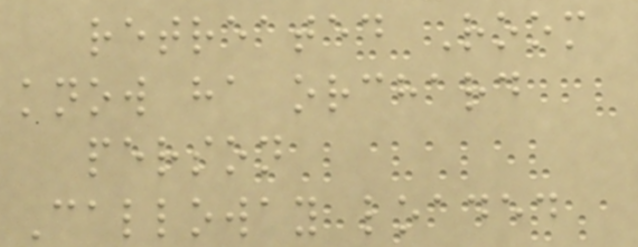retreated Room
know ha orchard
person
Calloway loaded
